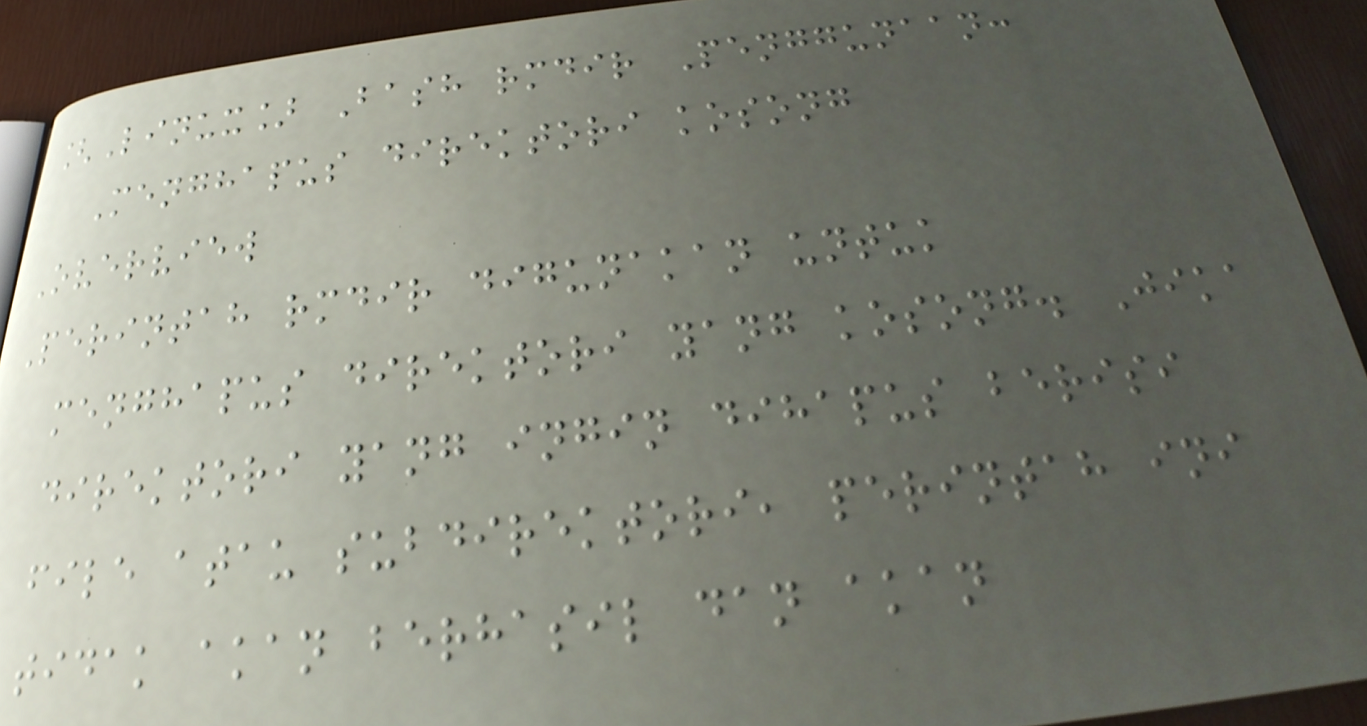[Linux] Bash rmdir Penggunaan:
Menghapus direktori kosong
Overview
Perintah rmdir digunakan untuk
menghapus direktori yang kosong. Jika
direktori yang ingin dihapus berisi
file atau subdirektori, perintah ini
tidak akan berhasil dan akan
